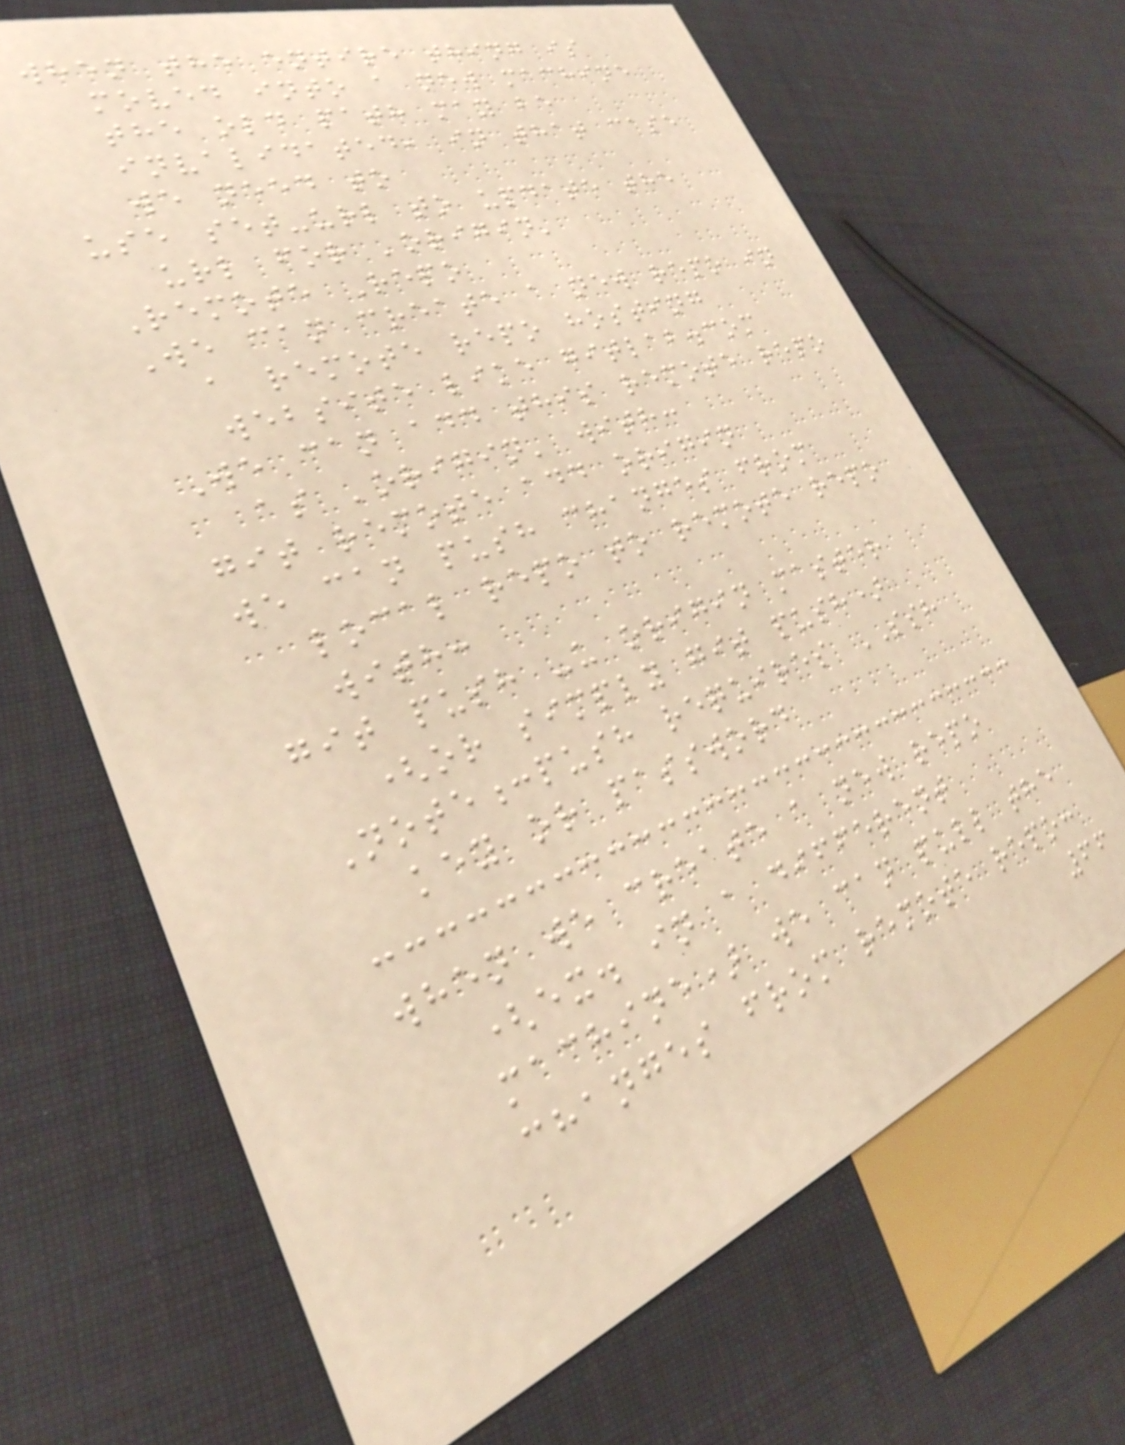when the entire thing is
moved into a new machine
the old path may be
invalidated, in that case
we need to
use set-url to update the
url for 'origin'
Remote Repo
We can create a new repo in
a remote repo hosting
website like gitlab.com
We can add this remote repo
as 'origin' with:
git remote add origin
we can push changes from
local repo to remote repo
with:
git push -u origin master
(or simply git push)
Note:push requires SSH
key or password
when we create a new repo
(ex. in a different
machine) we can pull the
changes from remote repo:
66
